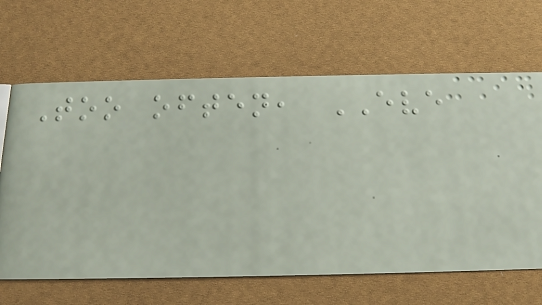Too often, EVE
